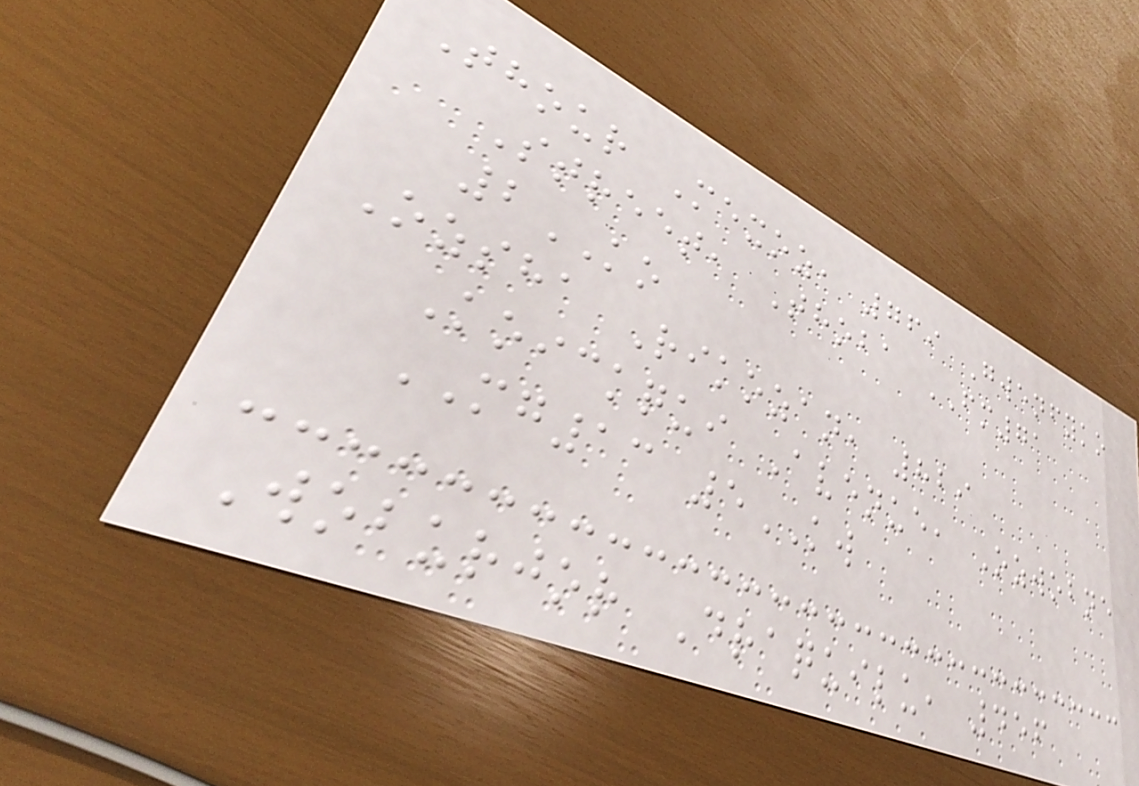Thour Mexoz, 769 Gwenfyko
Street, Thoba FM71
2KO
Ozsha Rikozan, 829
Koickqui Avenue, Ozwobne
MG13 5KW
Woburjor Draquilu, 456
